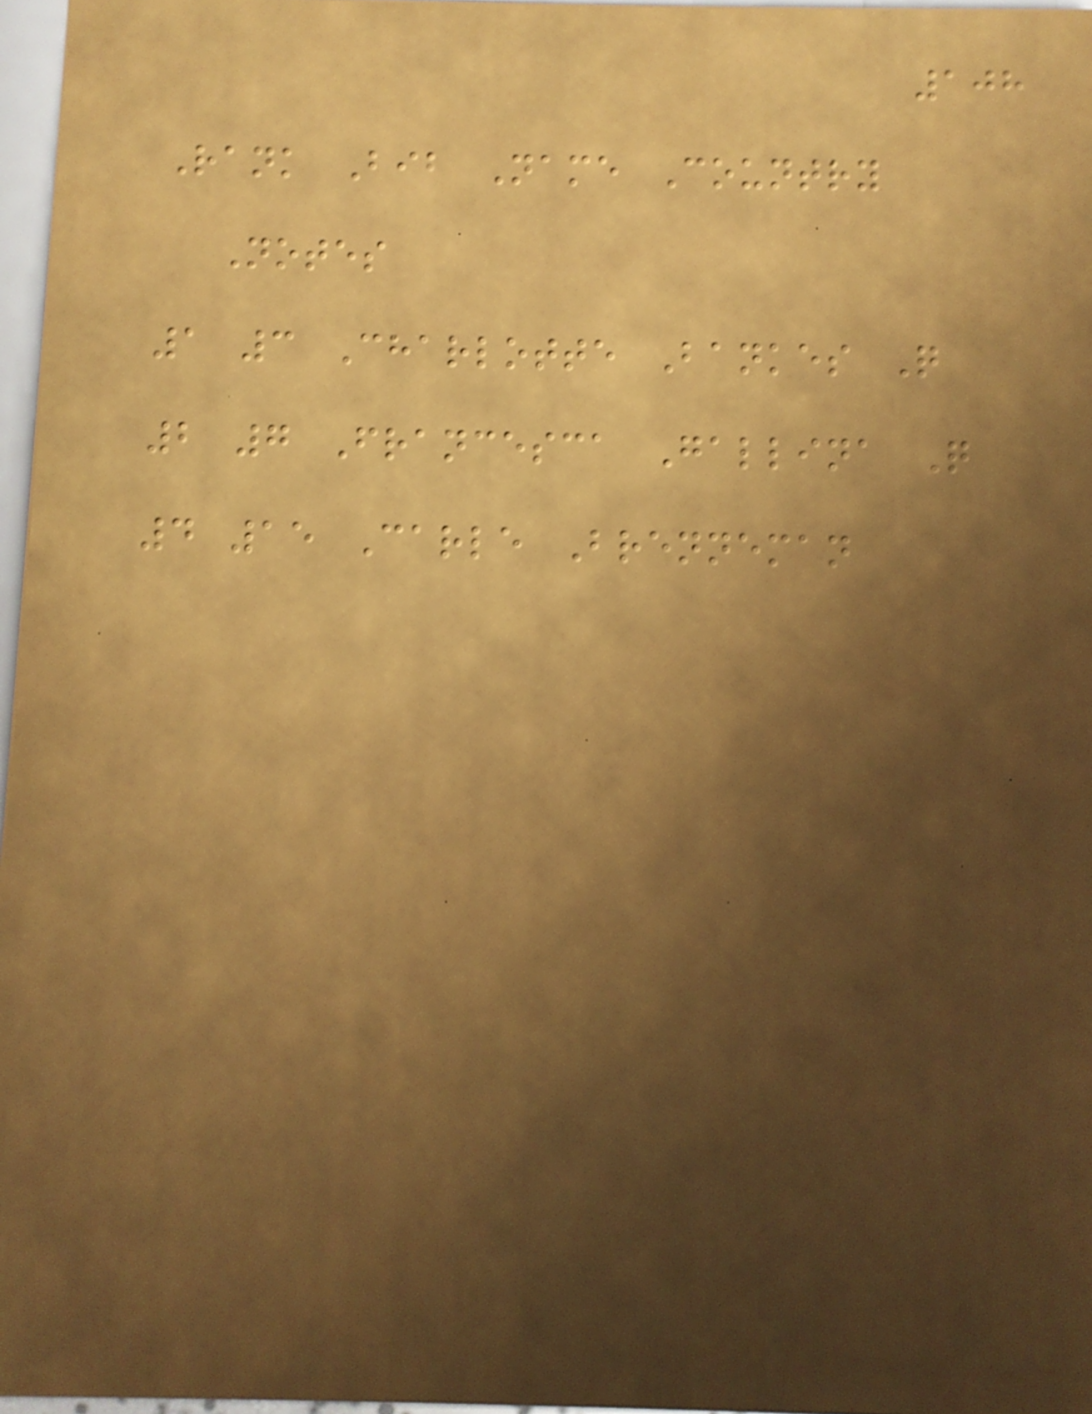108
Rank Bib Name Country
Notes
1 3 Charlotte Bankes Q
2 7 Francesca Gallina Q
4 15 Carle Brenneman
